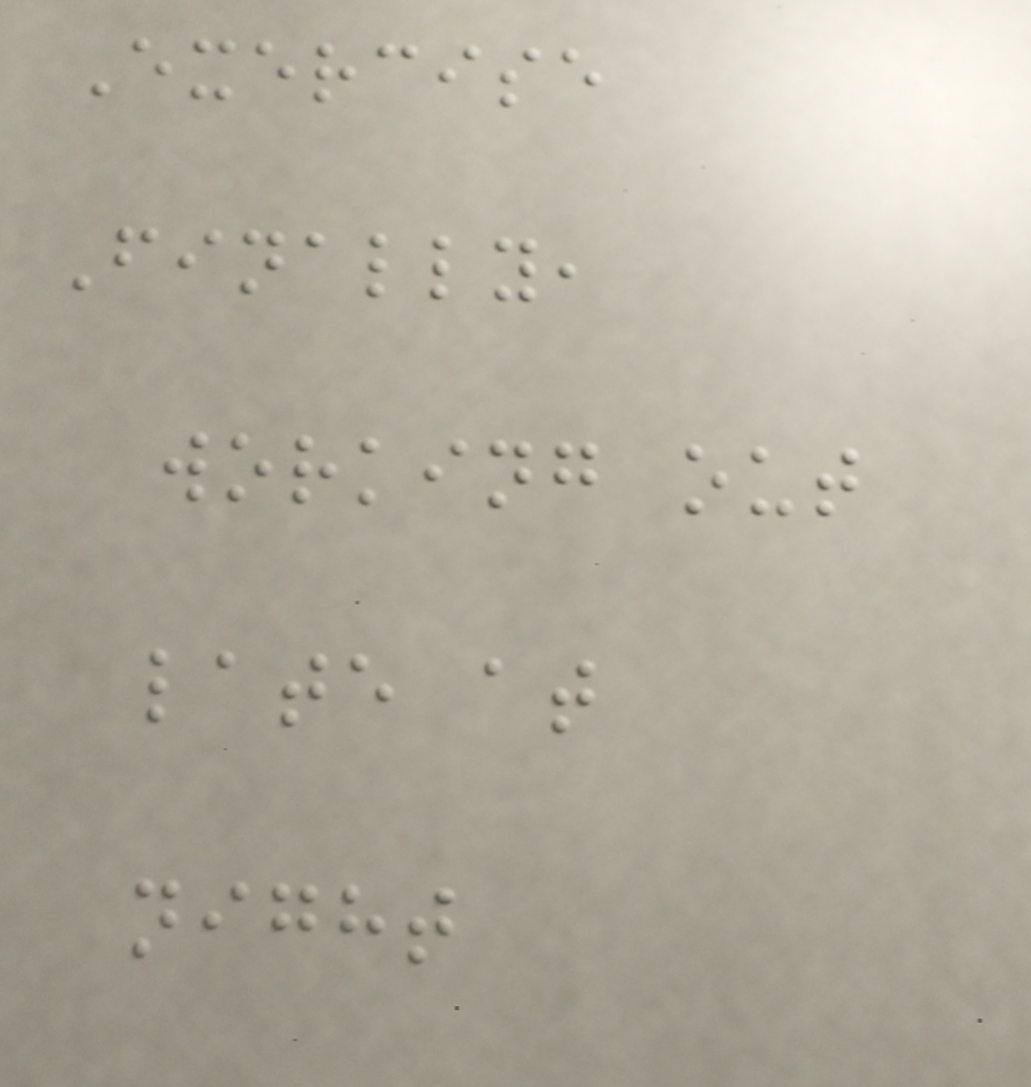Exercise
Finally,
working out
late at
night
